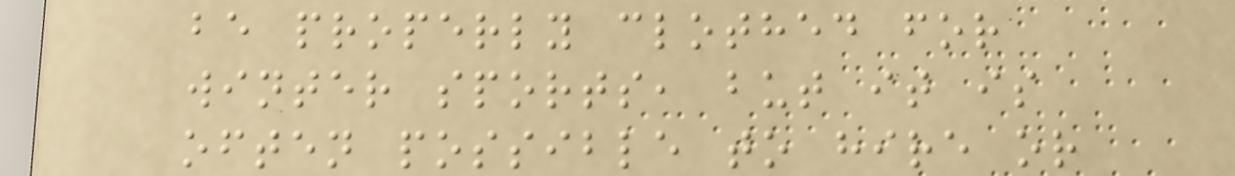be properly clothed for
winter sports, but it is
often possible to hire or
